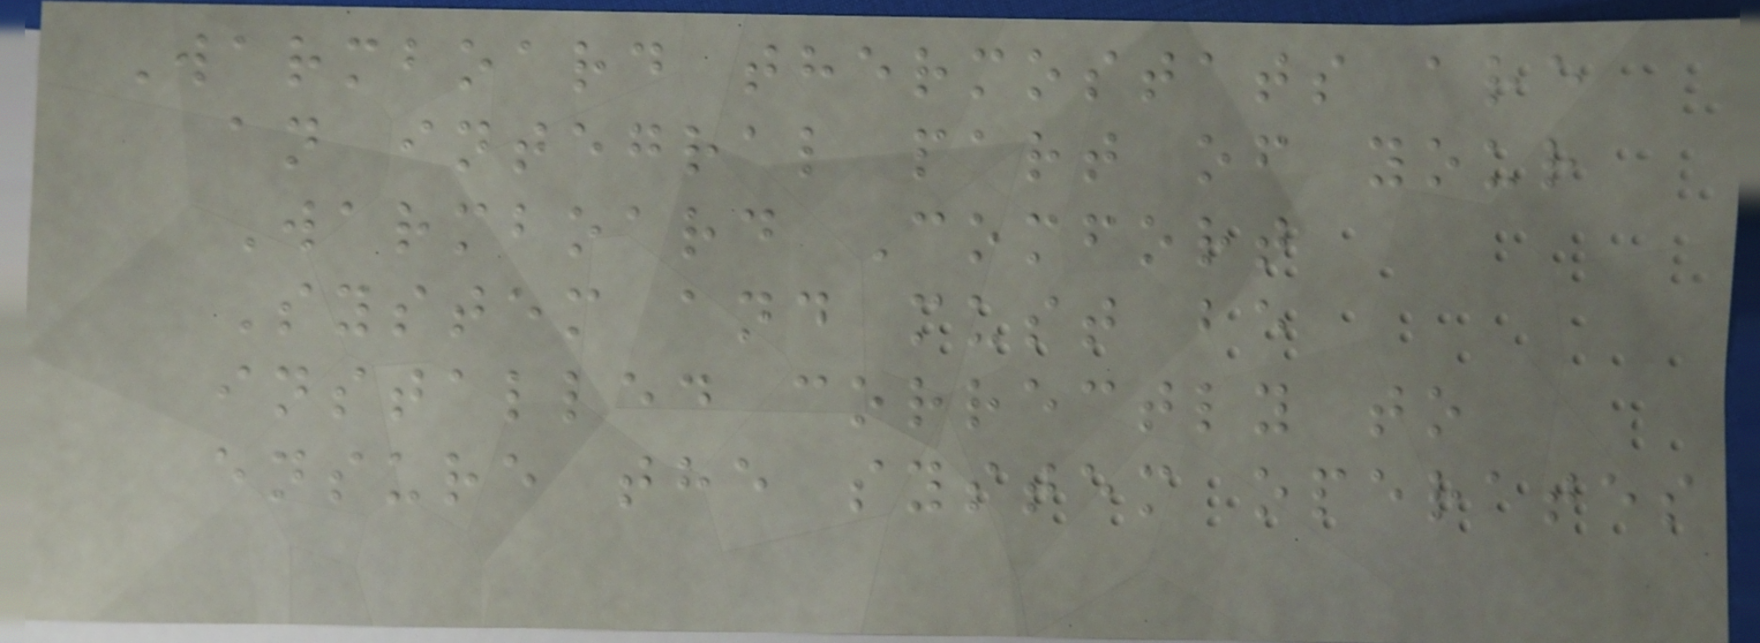Warmboard thermostats are
an integral part of your
Warmboard Comfort
System and must be
installed correctly to
ensure the system operates
